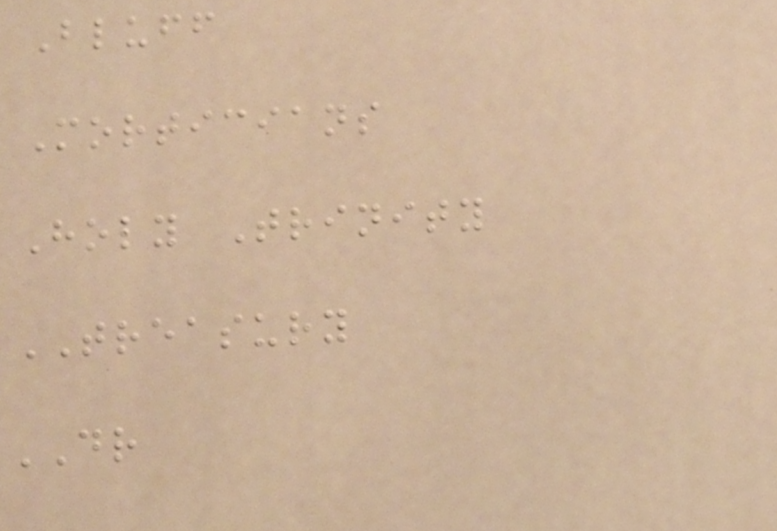Bluff
Morticians
Holy Trinity
TREASURY
DR
